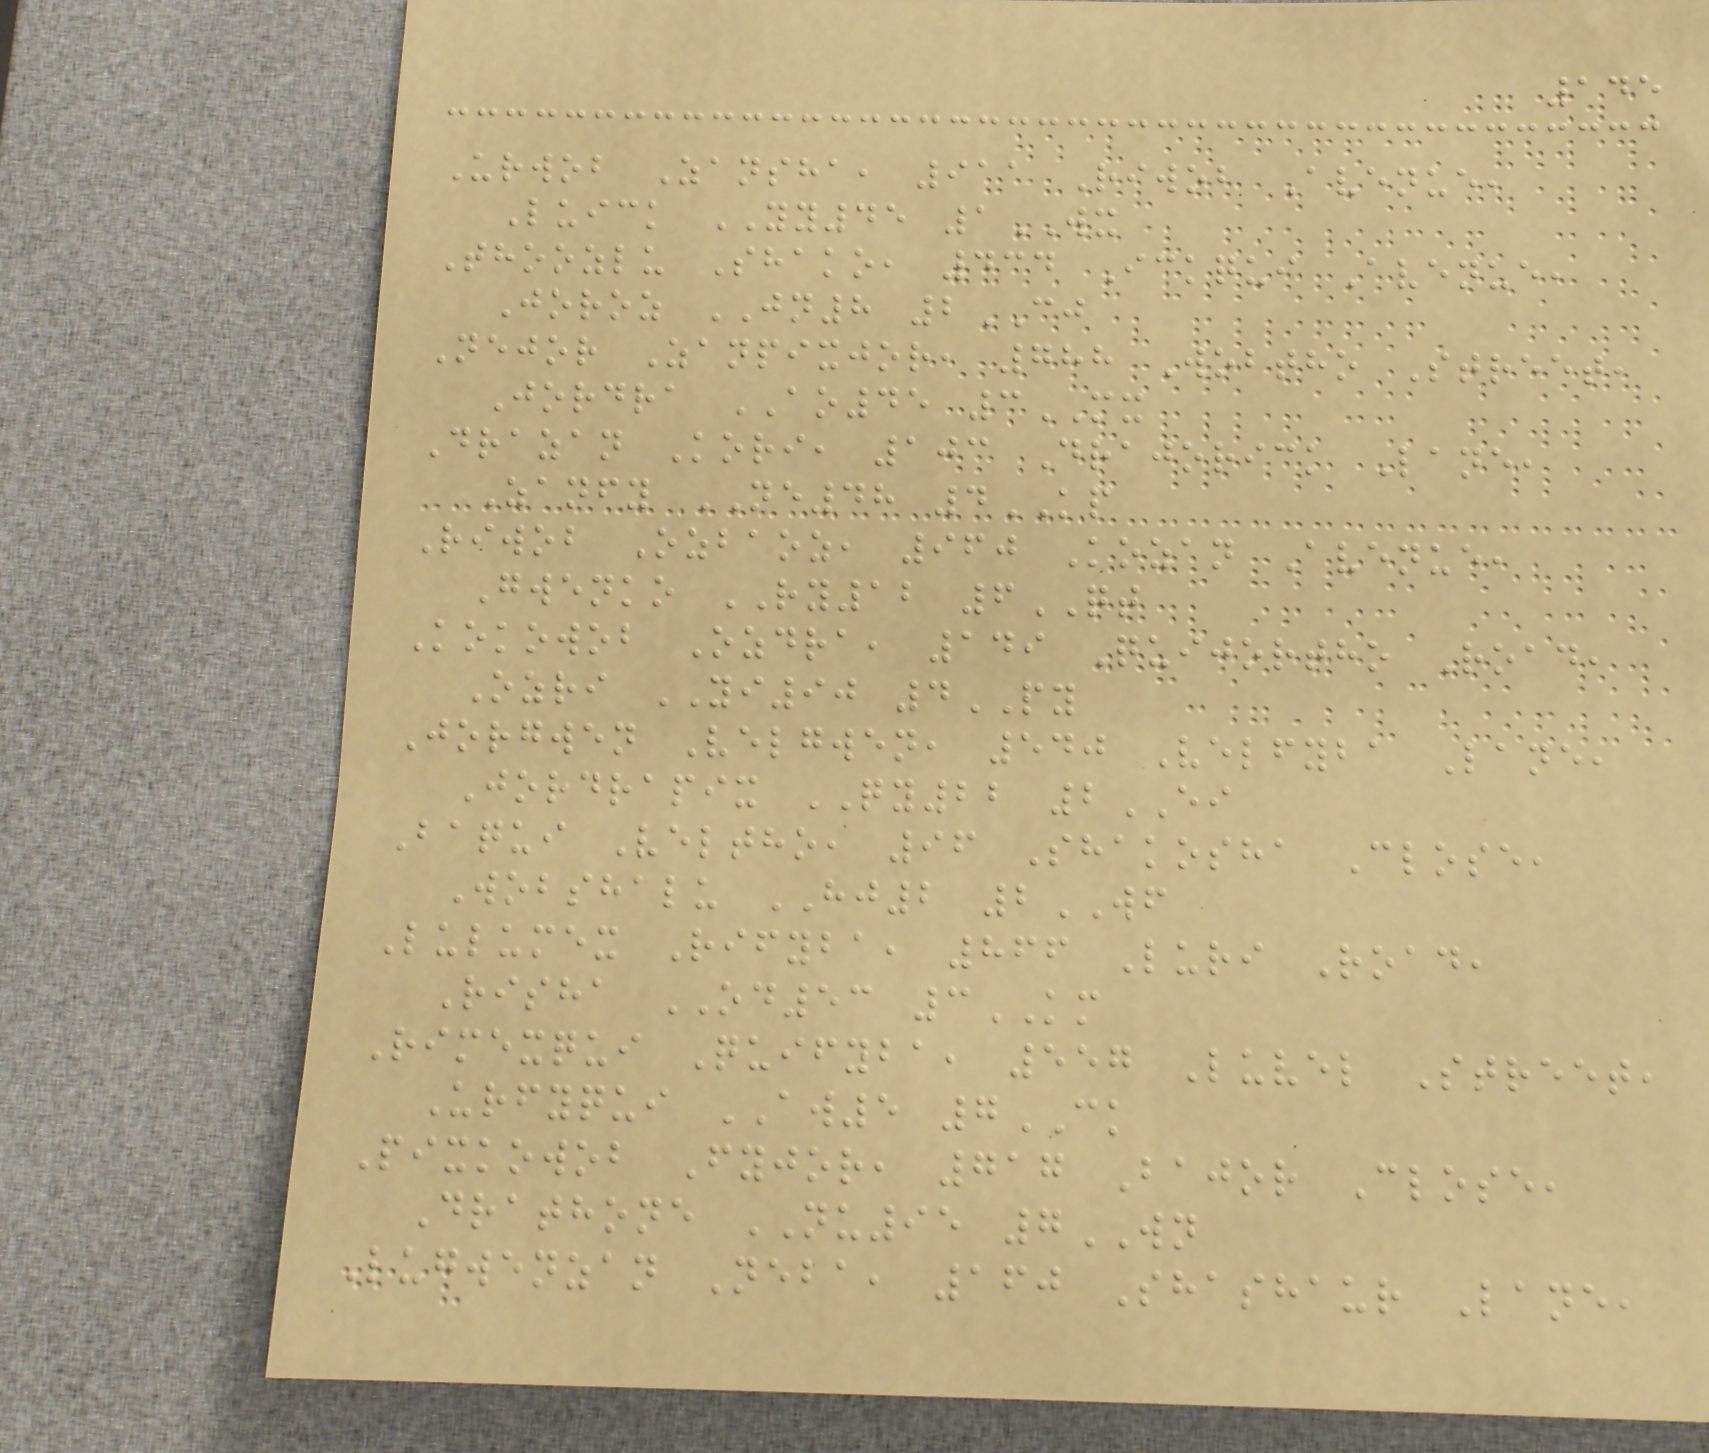145
Urwob Zansha, 911 Riwob Avenue,
Luick YY45 1WX
Thoozlu Shako, 434 Ickqui Avenue,
Joroz JN8 2CJ
Nejor Zanpixjor, 788 Wobtho Street,
Jordra AO45 3MX
Drazan Kori, 103 Drajorick Lane,
Zanfy NE48 4KP
Riwob Ozbaoz, 960 Kozan Avenue,
Gwenko RY12 6QT
Kokowob Ozdra, 149 Quijortho Road,
Ozri YI90 4PY
Jorgwen Velgwen, 540 Velfyba Lane,
Jordrapix QY22 2EI
Baqui Veltho, 96 Shakosha Close,
Wobshalu HJ2 2WF
Lulumex Rifyba, 866 Luri Road,
Risha OD53 3KM
Rimexqui Quifyba, 557 Luvel Street,
Urfyqui AW5 7CK
Pixkowob Fyjor, 717 Bajor Close,
Drathone NU95 7WN
Lugwenzan Neba, 160 Shashaur Lane,
